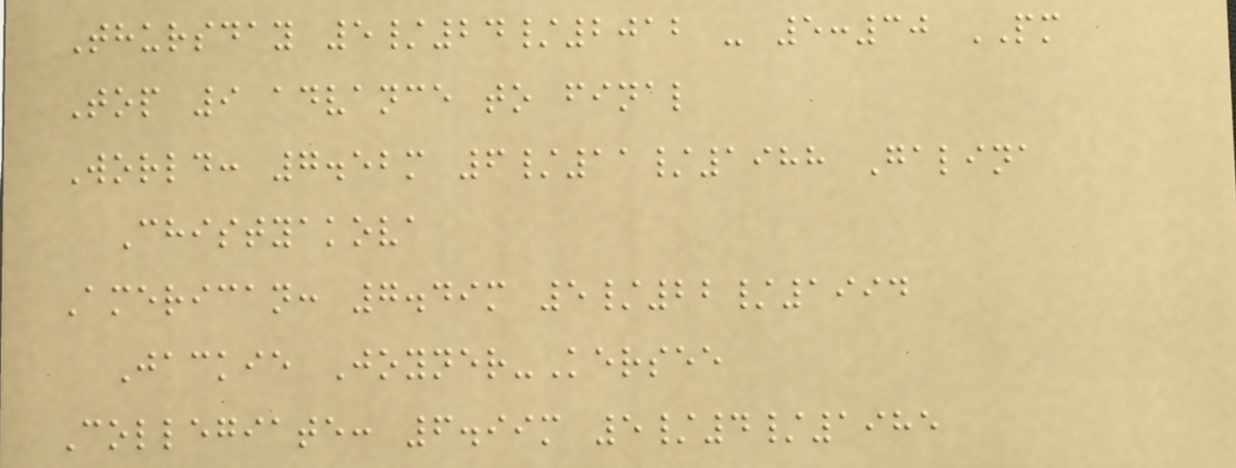Thursday 5/24/2012 - 5:30 PM
Top 9 advance to final
World: 7.52m 6/11/1988 Galina
Chistyakova
American: 7.49m 5/22/1994
Jackie Joyner-Kersee
Collegiate: 6.99m 5/4/1985
